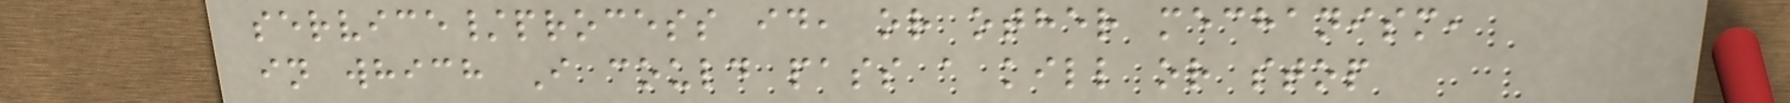service/process id, or other mechanism,
in which I could pass a kill or stop
